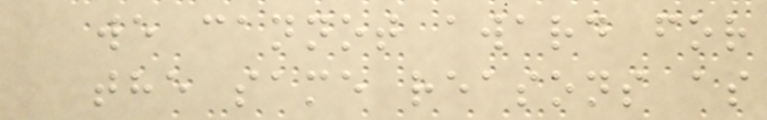we cannot award for
the same reasons as
